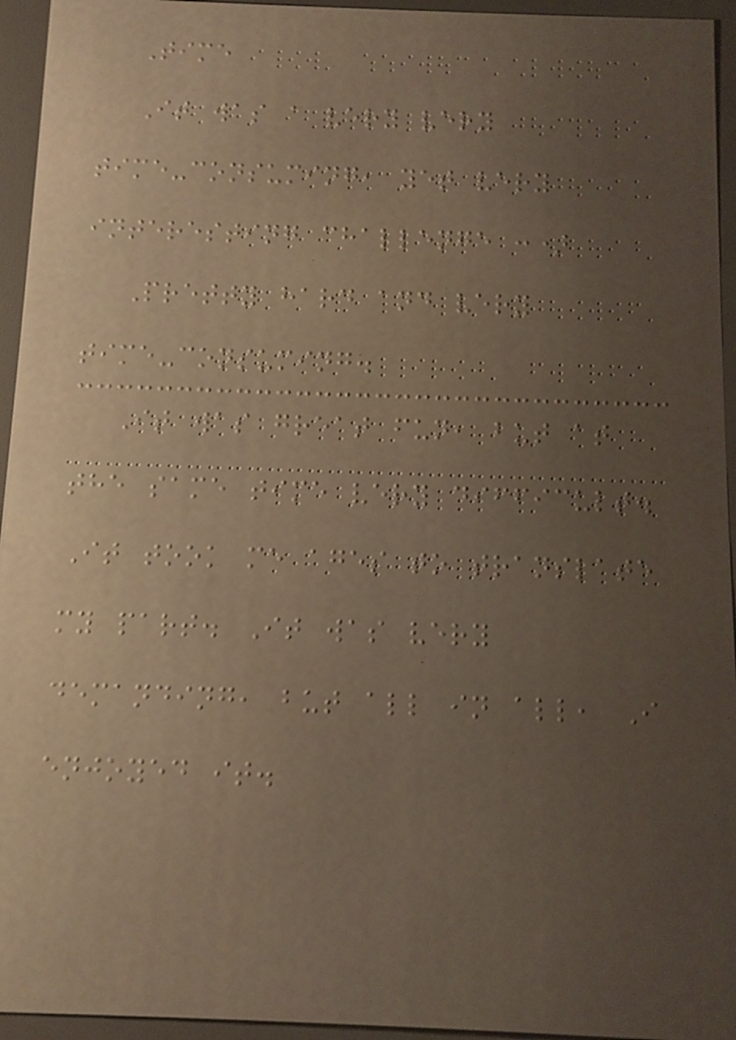Time
It was a very very
time-consuming, yet very
interesting challenge :)
Pretty hard and very
time-consuming.
It was great fun, but at
the same time very difficult.
It took me ages to translate
my part. It was very
demanding, but all in all, I
enjoyed it.
